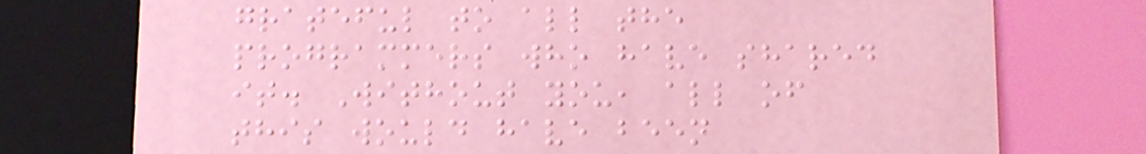grateful to all the
programmers who have shared
it. Without you, all of
this would have been
